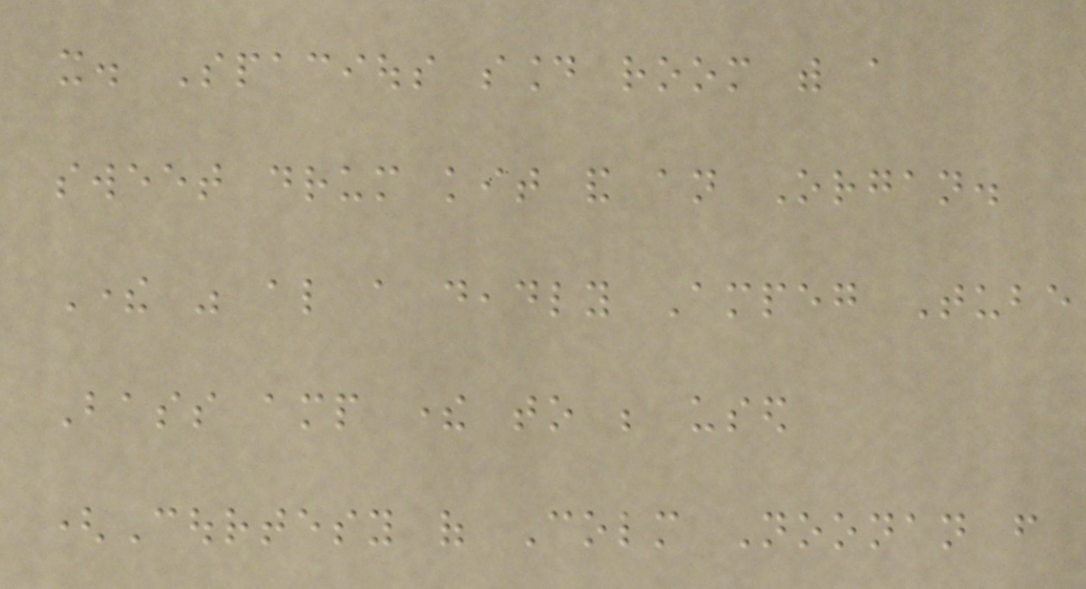it. Spacious sound room with a
sweet drum kit and an Organ.
There was also a deadly Ampeg Tube
Bass amp there to be used
(Courtesy of Colm Noonan from
